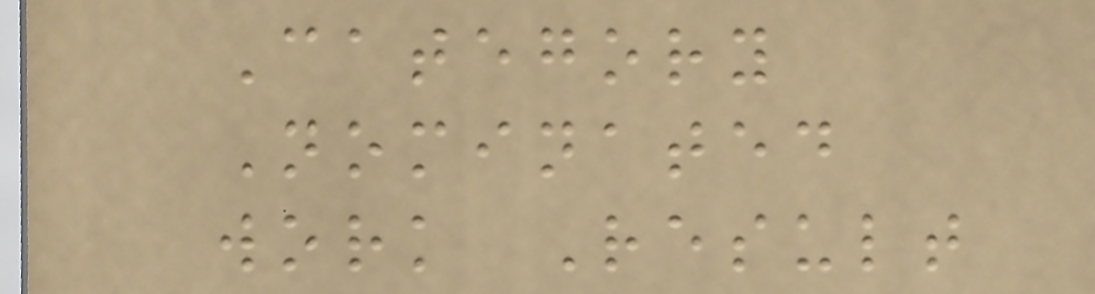Category
Nominated
work Result
